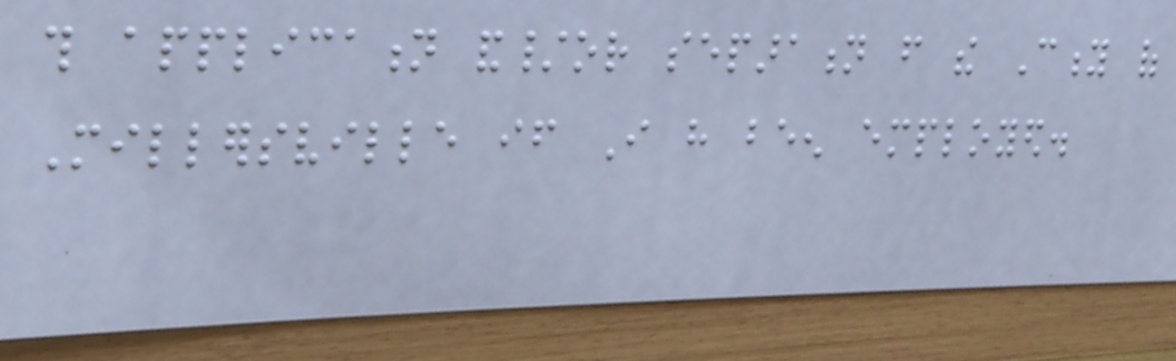this application and/or separation from the City of
Millersville if I have been employed.
